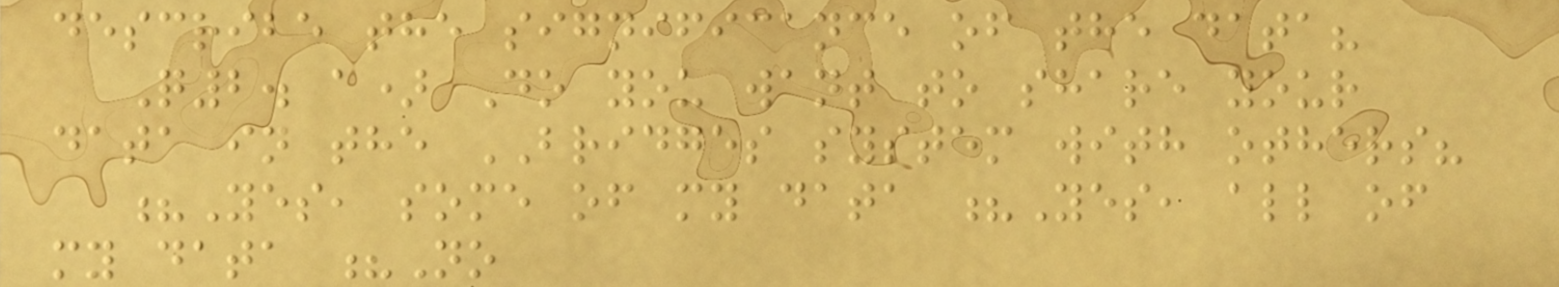describe the significance of the data?
Q2. a) Do you want to share your
data in the BRIDGES system with others?
?Yes, some of my data ?Yes, all of
my data ?No
